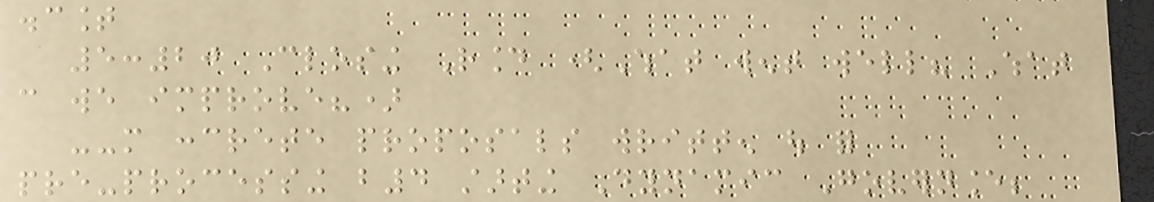discount
5:20 Closing Round (What went well? What
can we improve?)
--more concrete proposals written out for
pre-processing b4 starting Dynamic Governance;
